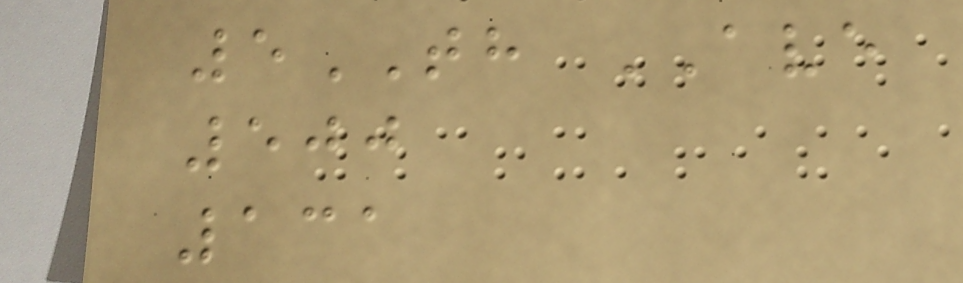5TH AVE
500
131
